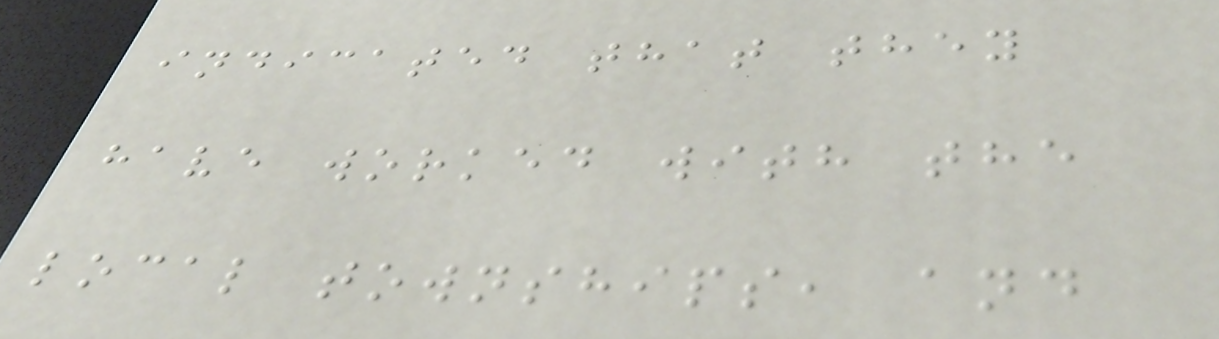indicated that they
have worked with the
local townships, and
